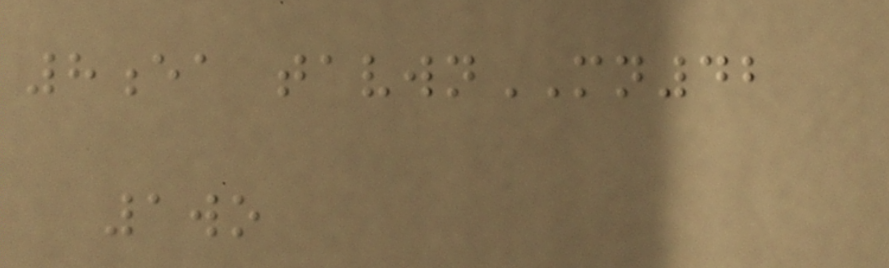8ea tavwnMN42
1wo
